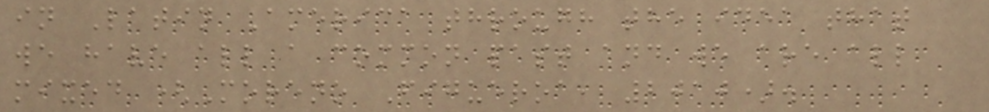in Latin America through the idea that
we have all a common past and we are all
mixed (Moreno Figueroa, 2010).
